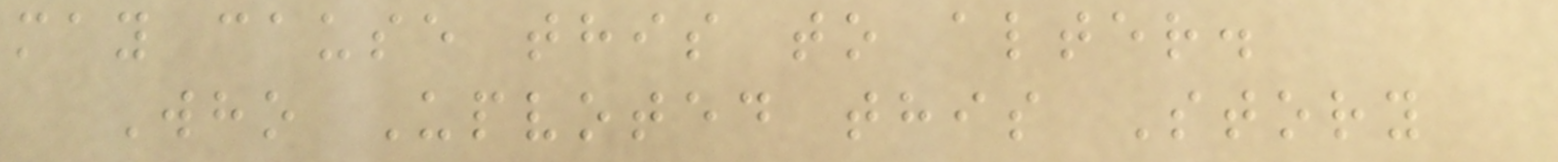may cause this to alter.
Who Upvoted this Story
